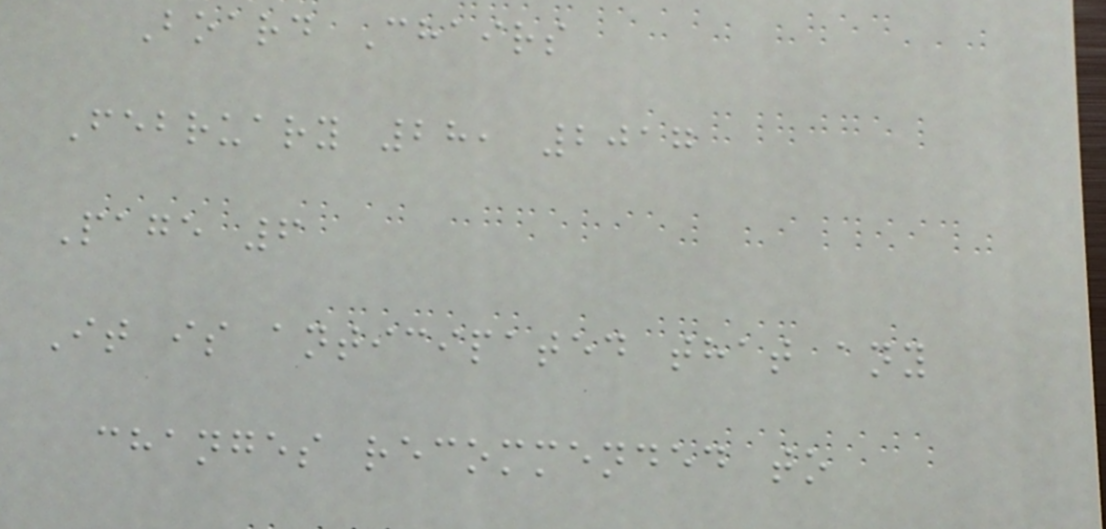Board Chairs
February 28, 2017
Page 6
It is anticipated that any
changes recommended to
